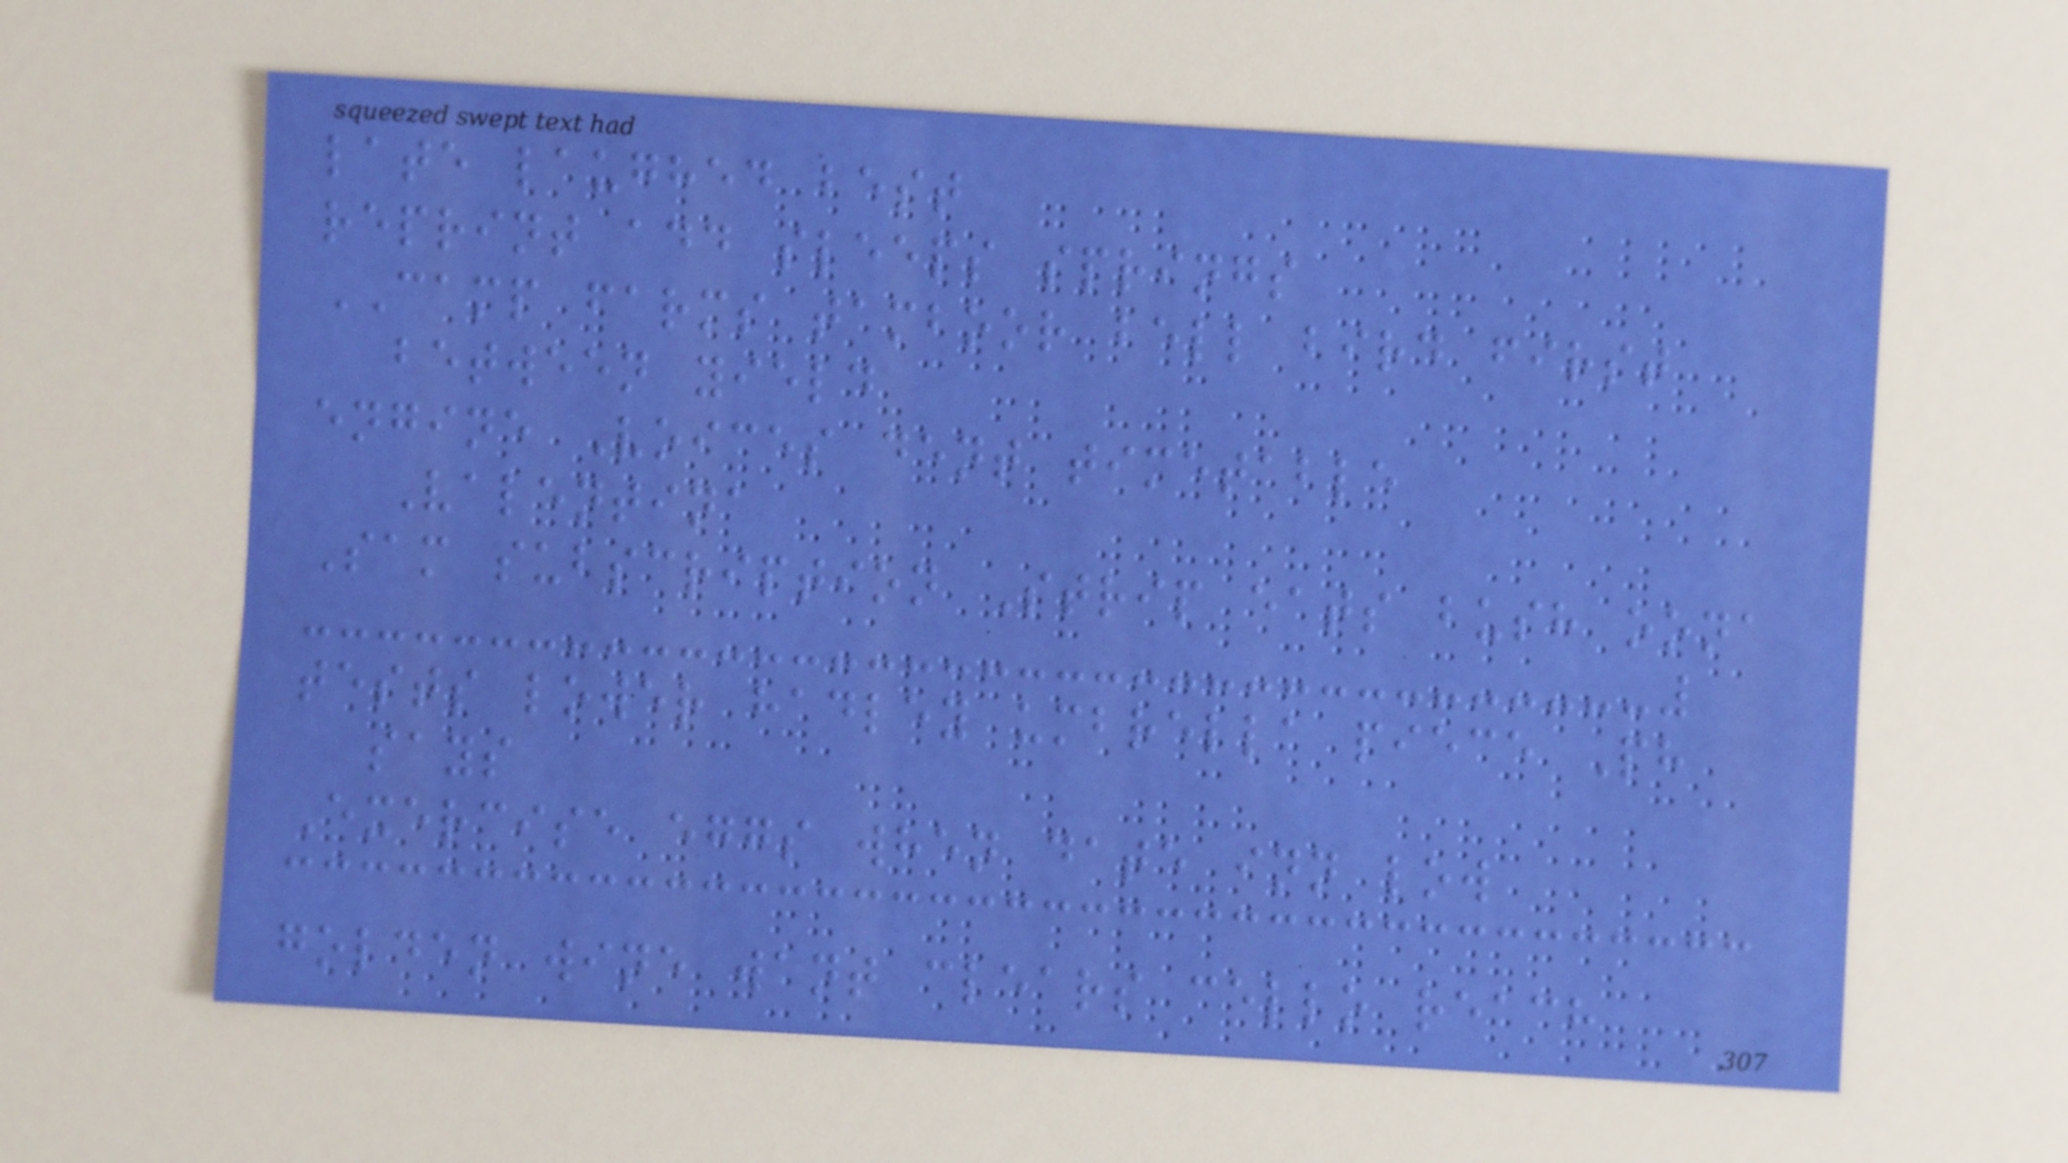late laughed best
reprint add sleeps springs
CAMP farms tamboor bell bird first
between yield
engine Voices dent timetable
Valentina
Sam subscription Strip eats bush oona
tests lower hadley umbrella piece Ph
says
Exercise eggs when date inn low
golden wine want clears cello reach
